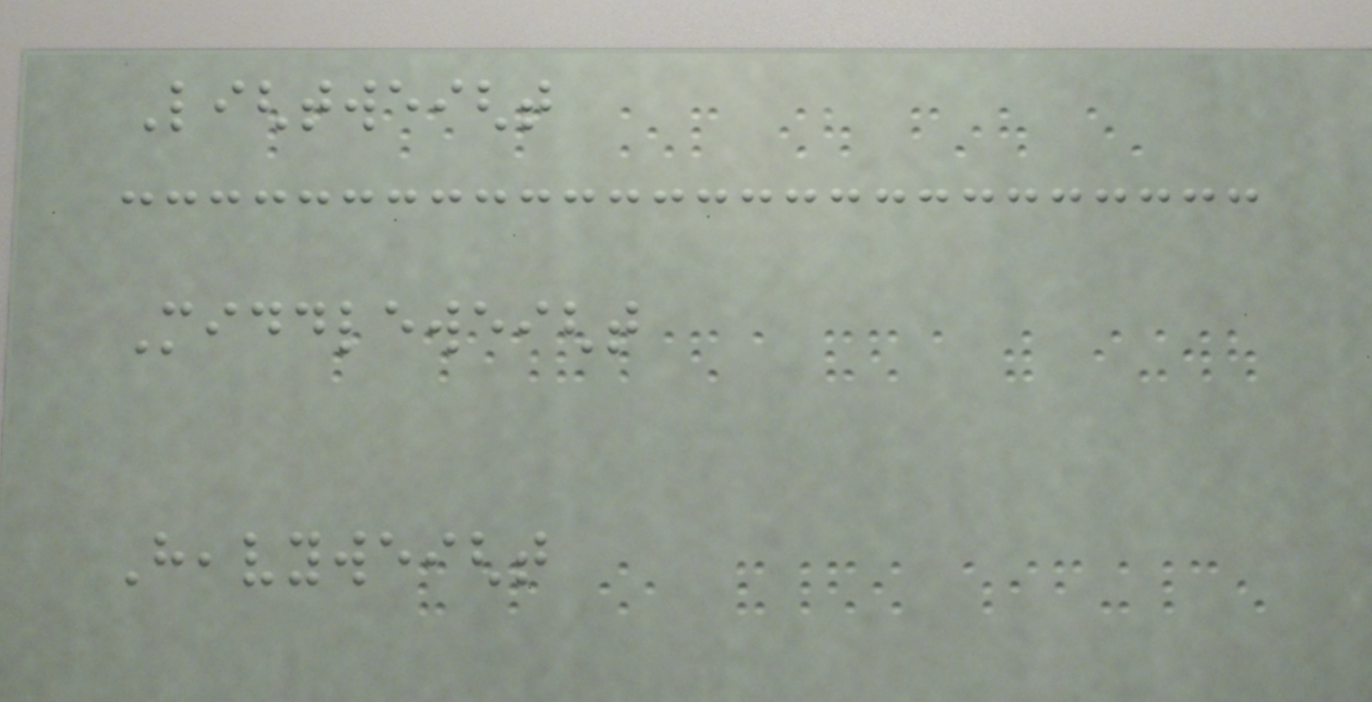Lightweight
Middleweight
Heavyweight
